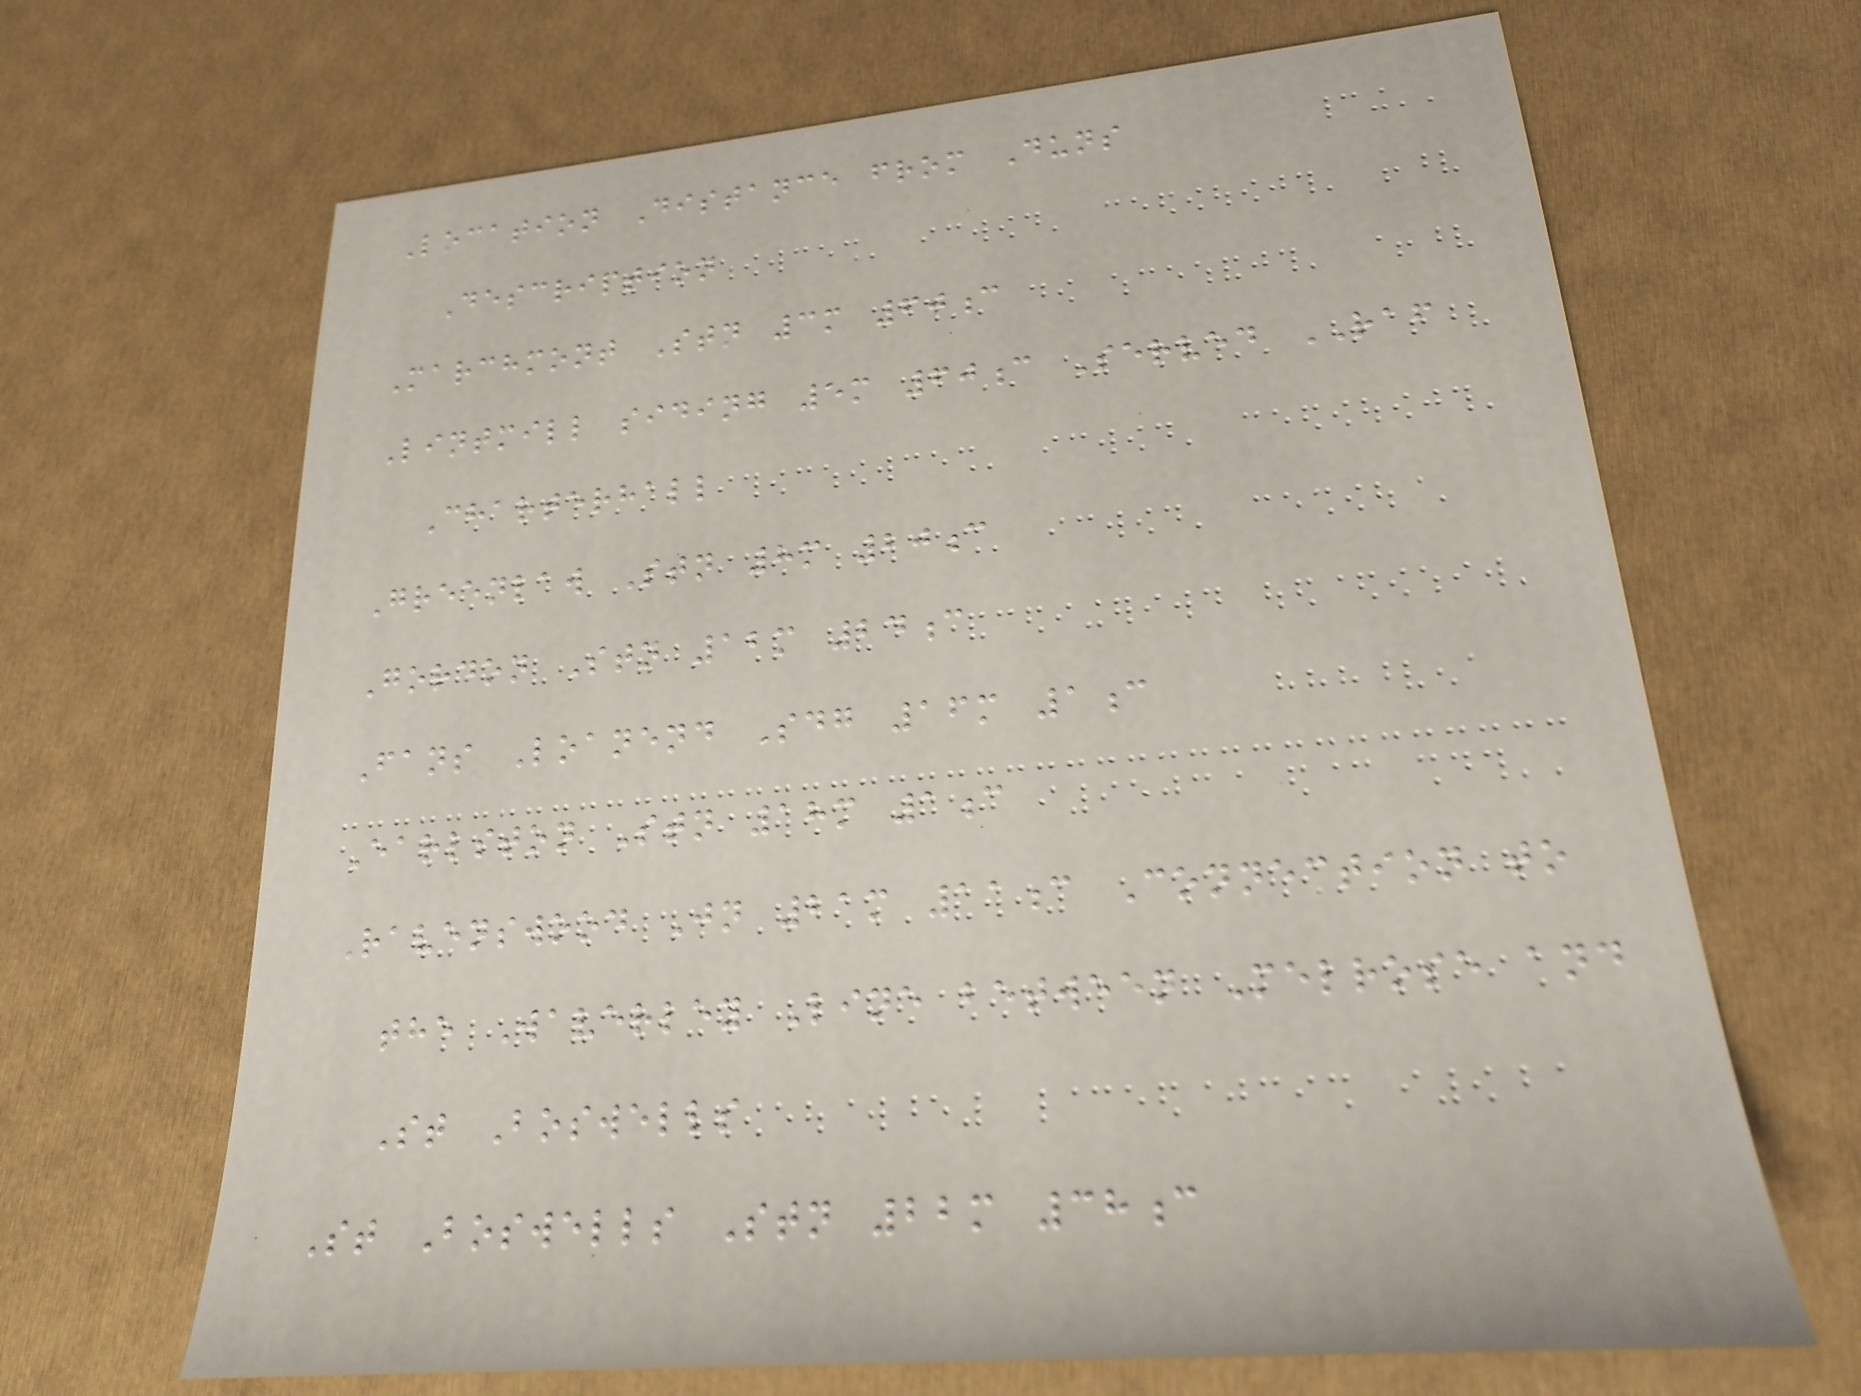Location Distance from Duns
Description
Marchmont Stn 3m 60c
Lintmill siding 5m 60c Served RAF
Charterhall
Greenlaw Stn 8m 20c
Gordon Stn 12m 24c
Fans Loanend Sdg 16m 1c
Earlston Stn 18m 1c
Ravenswood Jn 21m 11c Connection to
the Waverley Line between Melrose and
St Boswells
St Boswells Stn 22m 38c
